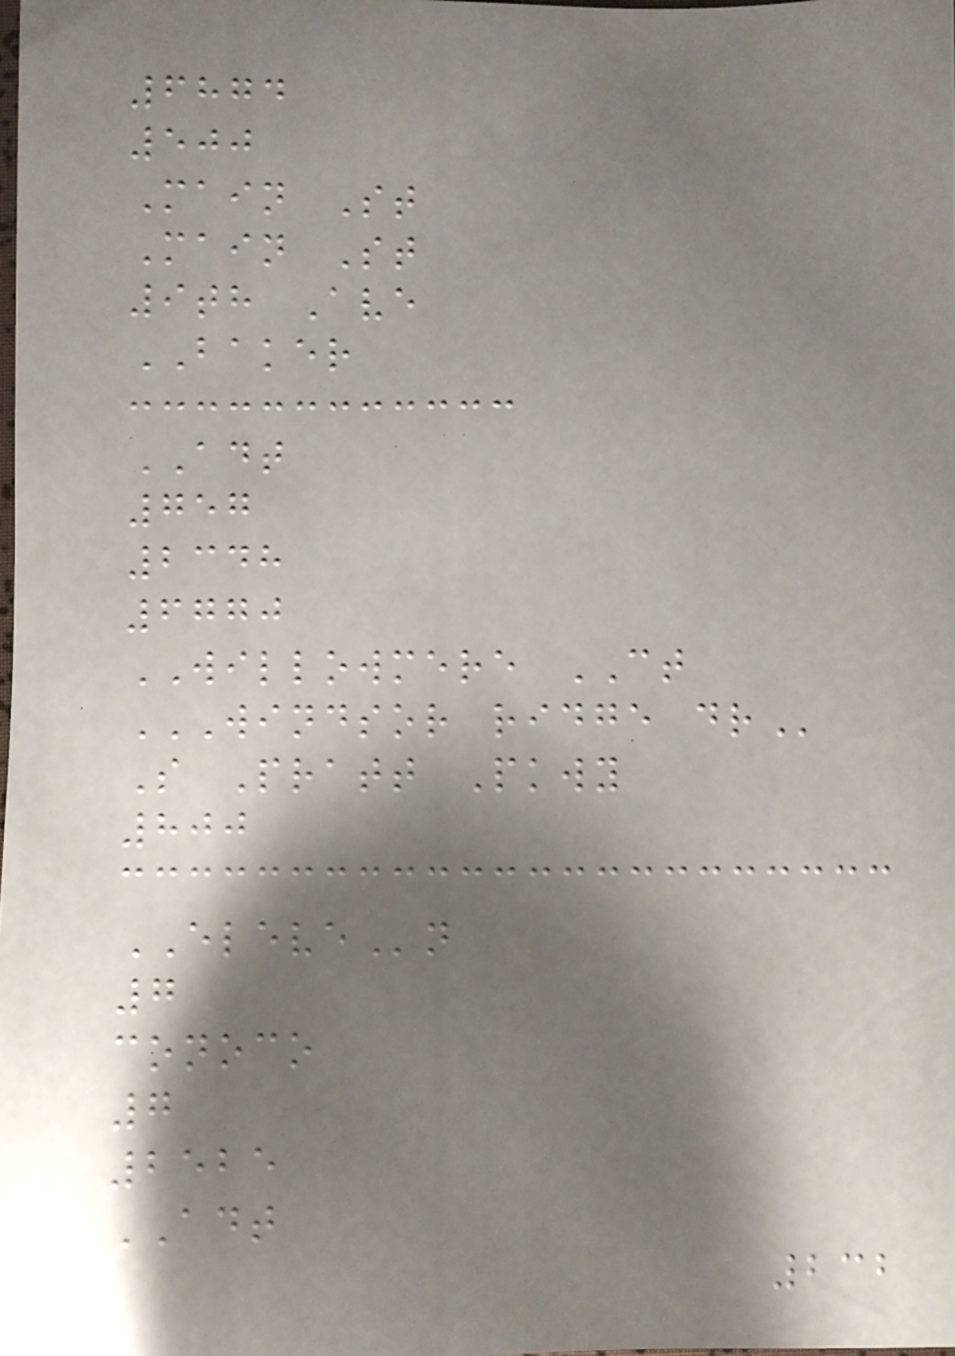6874
500
Main St
Main St
9th Ave
BAKER
ADT
757
2348
6770
WILLOWMERE CT
WINDSOR RIDGE DR
S Pratt Pkwy
800
ELEVEn
7
conoco
7
2525
ADT
232
